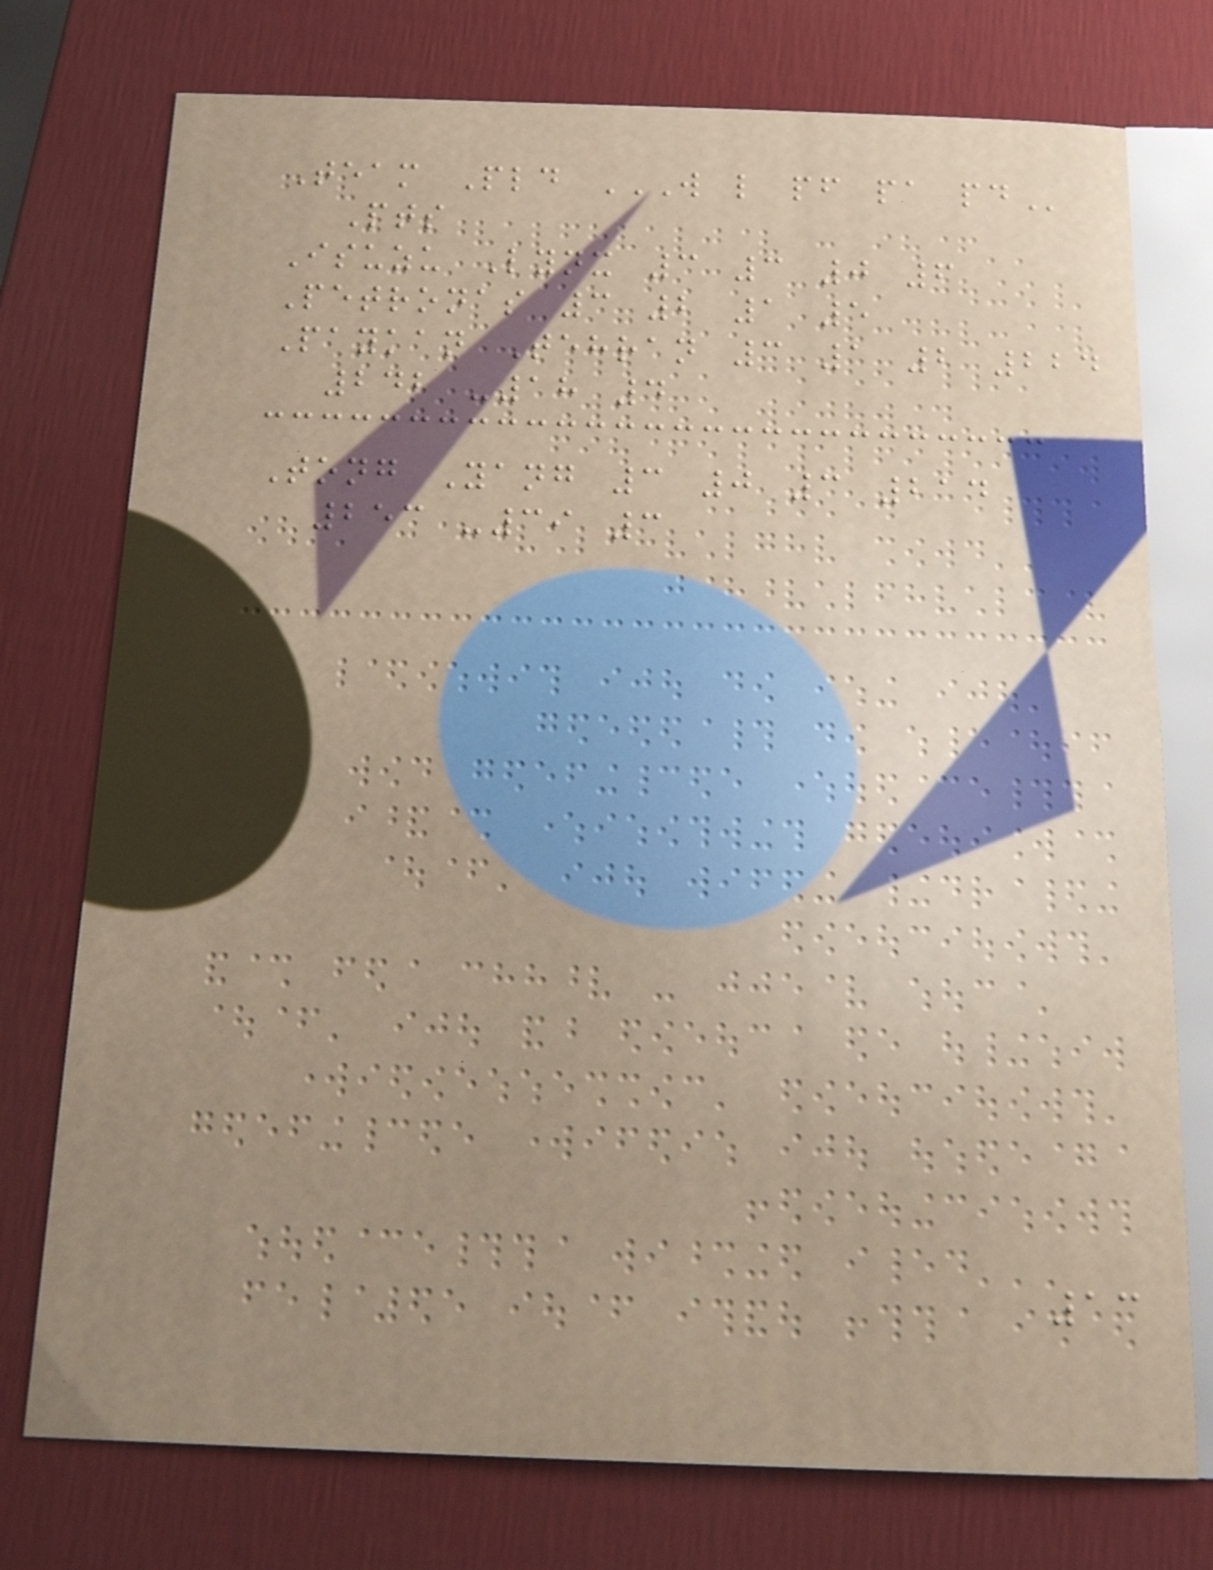Team Pld W L PF PA PD
Pts
Isuzu Lynx 3 3 0 6
Petronas 3 2 1 5
Paykan Tehran 3 1 2 224
242 -18 4
Tong Yang 3 0 3 214
253 -39 3
13
